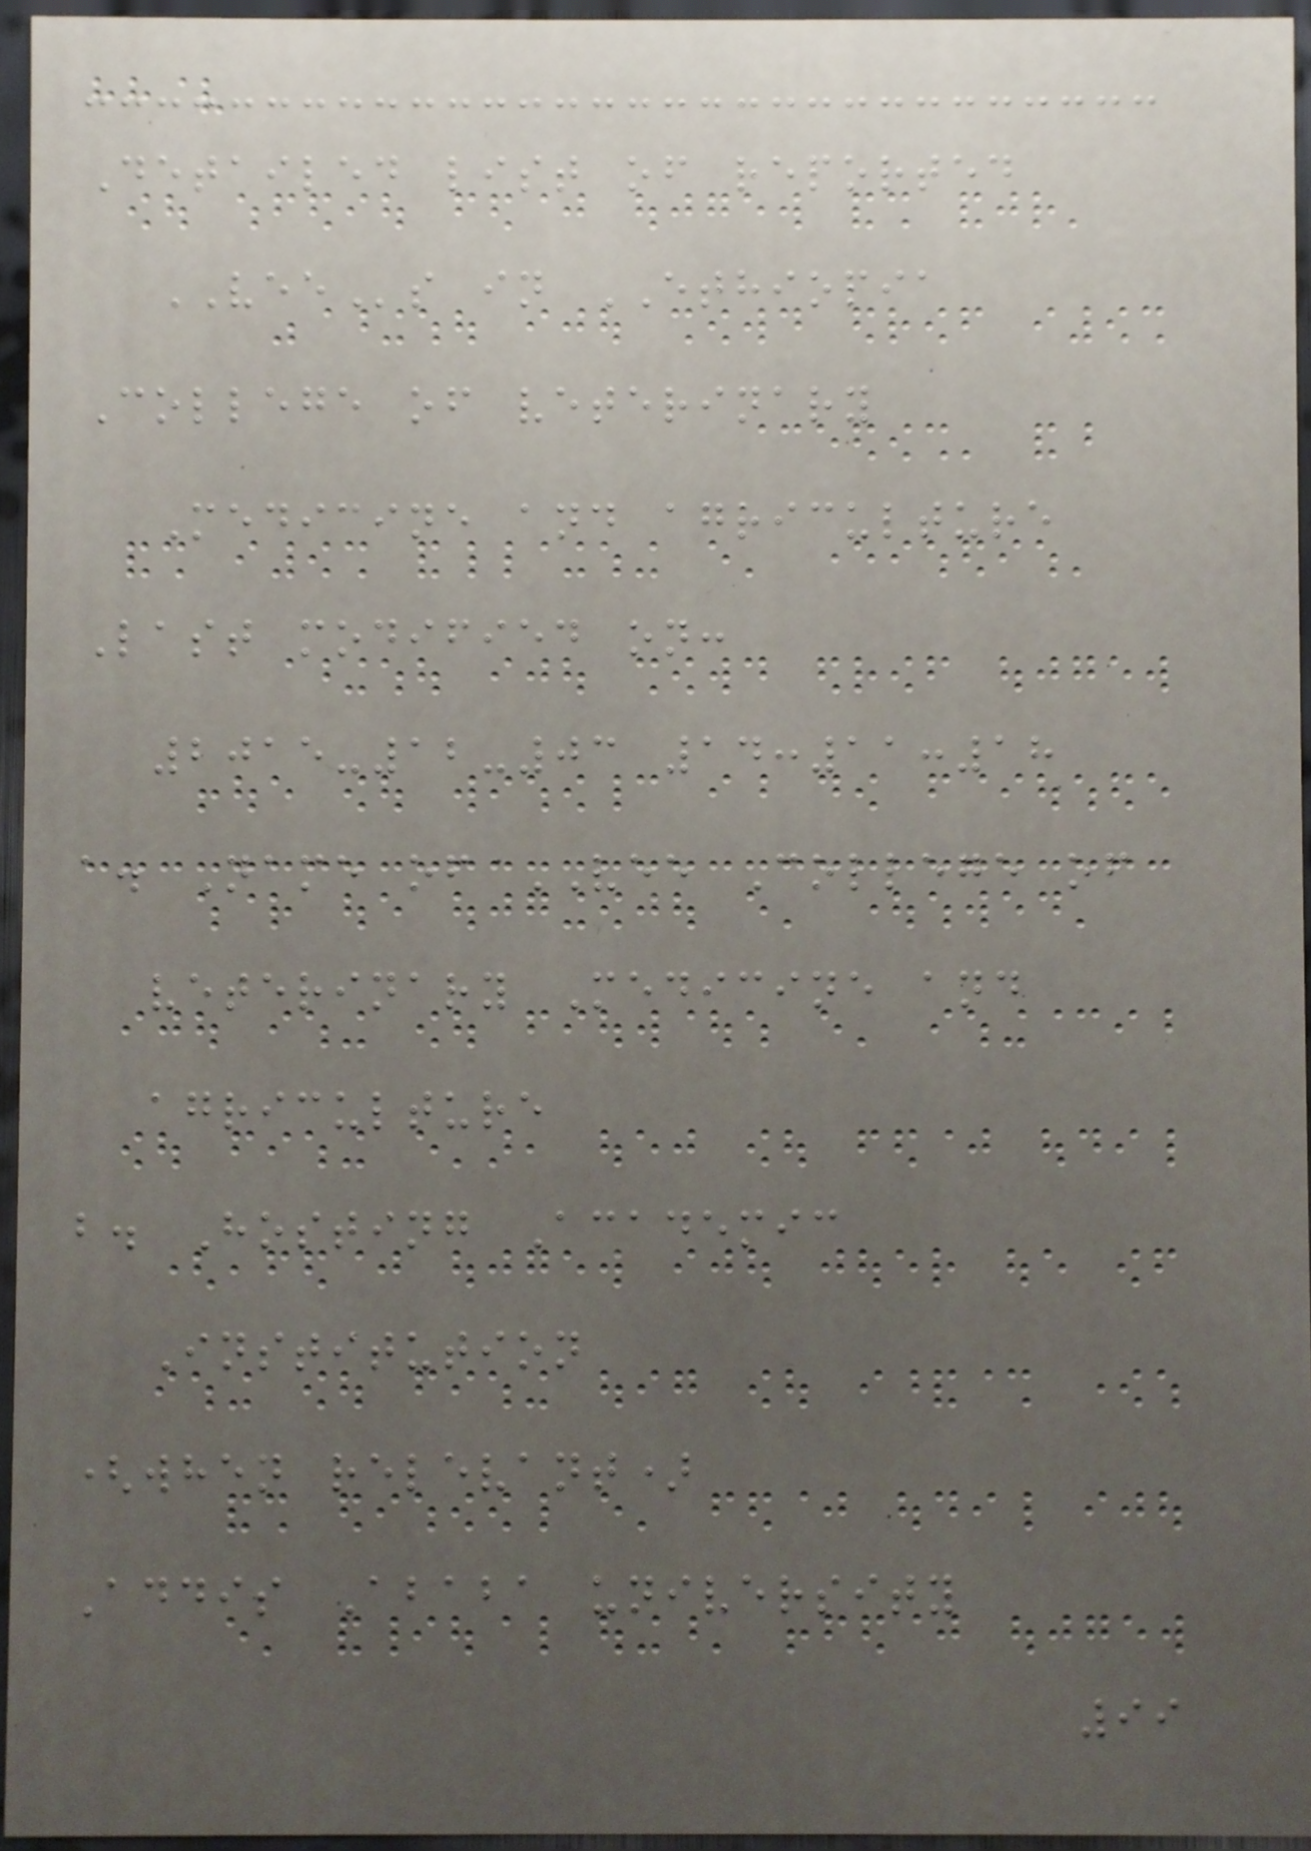Detailed list of reported
VEEs in ETHIOPIA
College of veterinary
Medicine and agriculture
Last modified on:
2015-12-03 14:11:18
a. Name of VEE College of
veterinary Medicine and
agriculture
b. Hosting Academic
Institution
(when relevant)
Addis Ababa university
99
